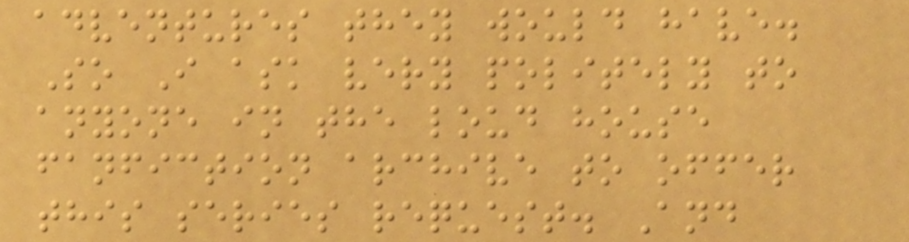adventures they would have.
So I ask very politely to
anyone in the loud house
fanfiction archive to offer
this series request. And
